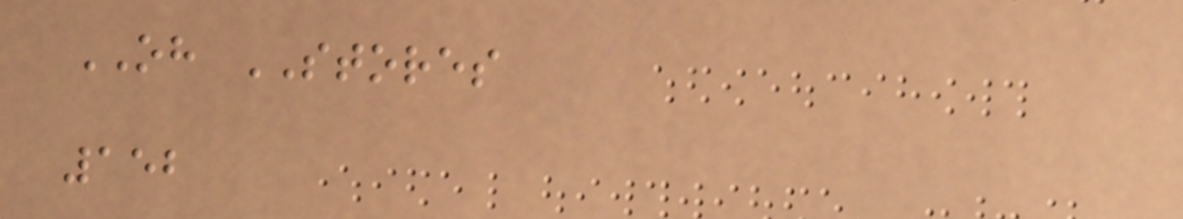OH STORES
152
